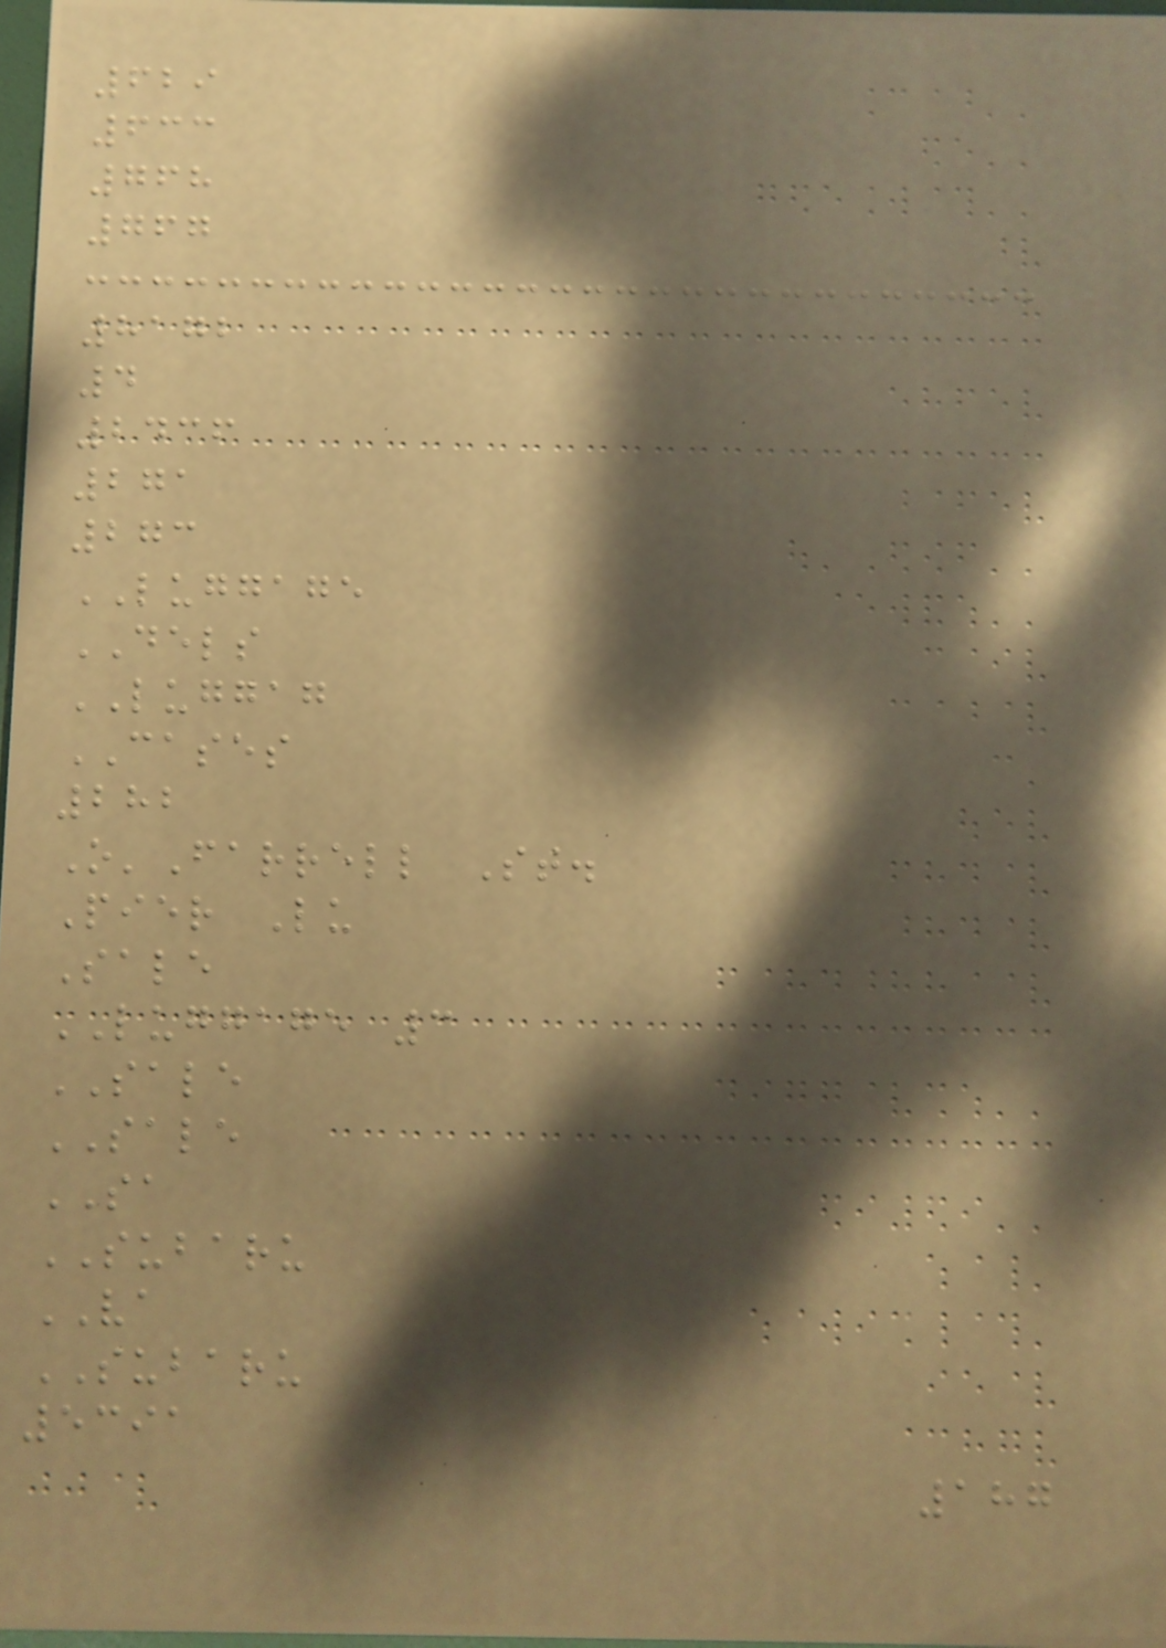629
633
768
767
8172
4
2436
271
273
LUGGAGE
DELS
LUGGAG
CASES
282
O'Farrell St.
Pier Lu
Sale
LUGGAGE 3
SALE
SALE
SA
SUBARU
VA
SUBARU
5391
187
